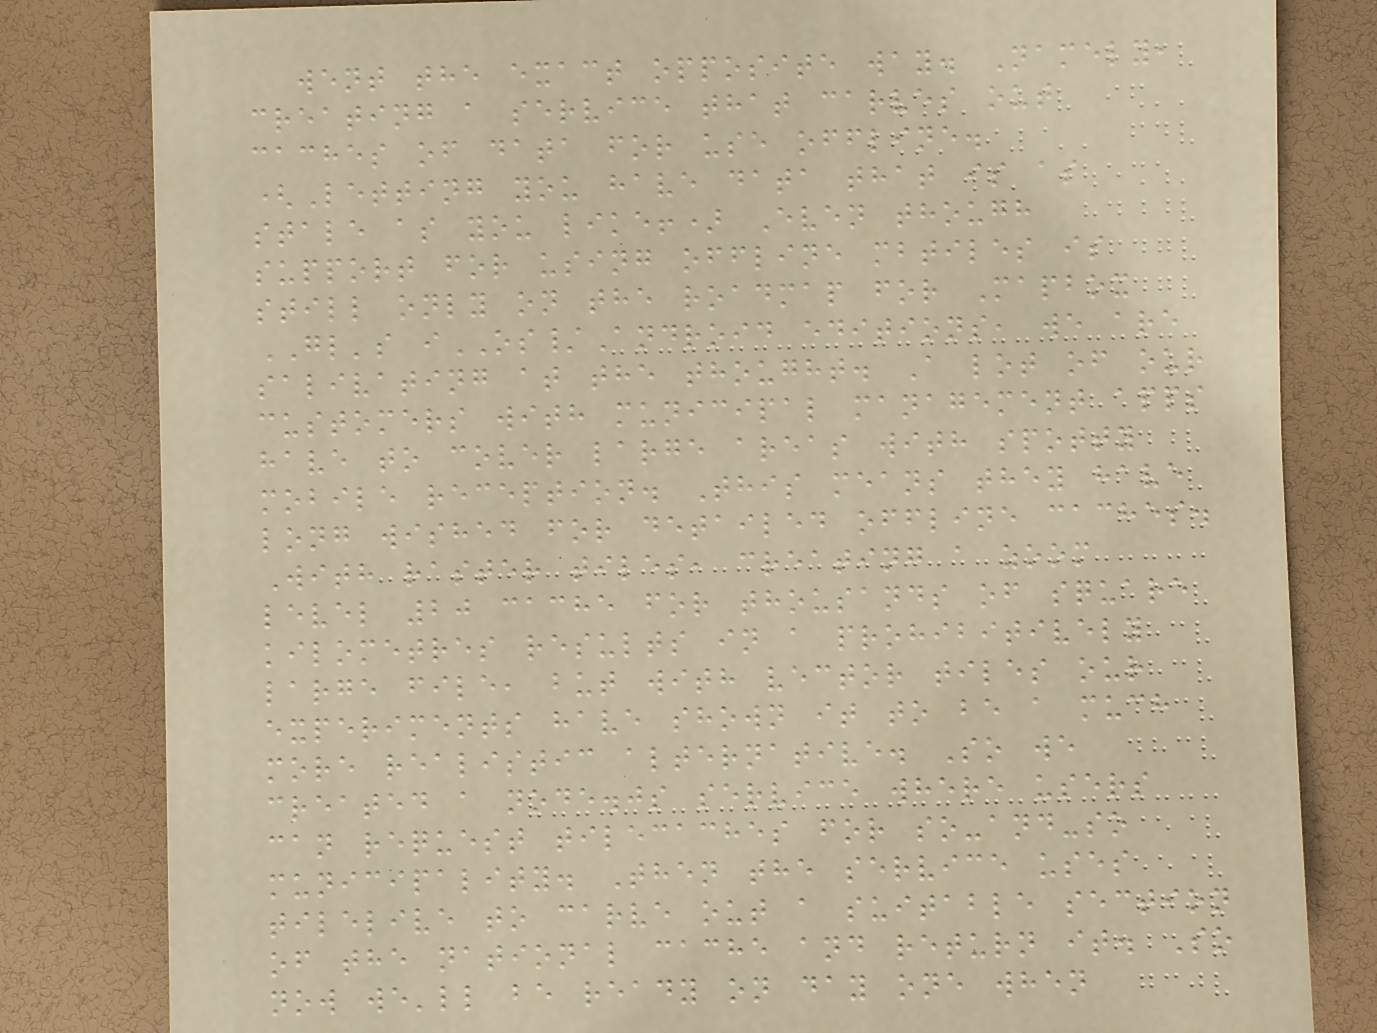went the exact opposite way. Namely,
creating a service that carves out
caches of data for use offline.
(Letting you have data that is as
stale as you like!) Even though
support for using offline mbtiles is
still only on the roadmap for Mapbox
GL's iOS/Android editions, we are
salivating at the thought. A lot of our
customers with municipal management apps
have to cover large areas with spotty
mobile reception. This means they have
long wished for detailed offline caches.
With raster tiles, creating a zoom
level 20 cache for thousands of square
kilometres results in a prohibitively
large file, but with vector tiles our
experiments have shown it to be a much
more realistic alternative. So we
created a node.js service where users
can request tilecaches for so-and-so
municipality. Then the service uses
tilelive to carve out a suitable section
of the national cache and return it. So
now we'll be ready on day one when
